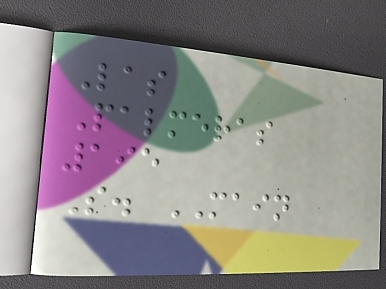Las
Palmeras
195
S. MAIN
